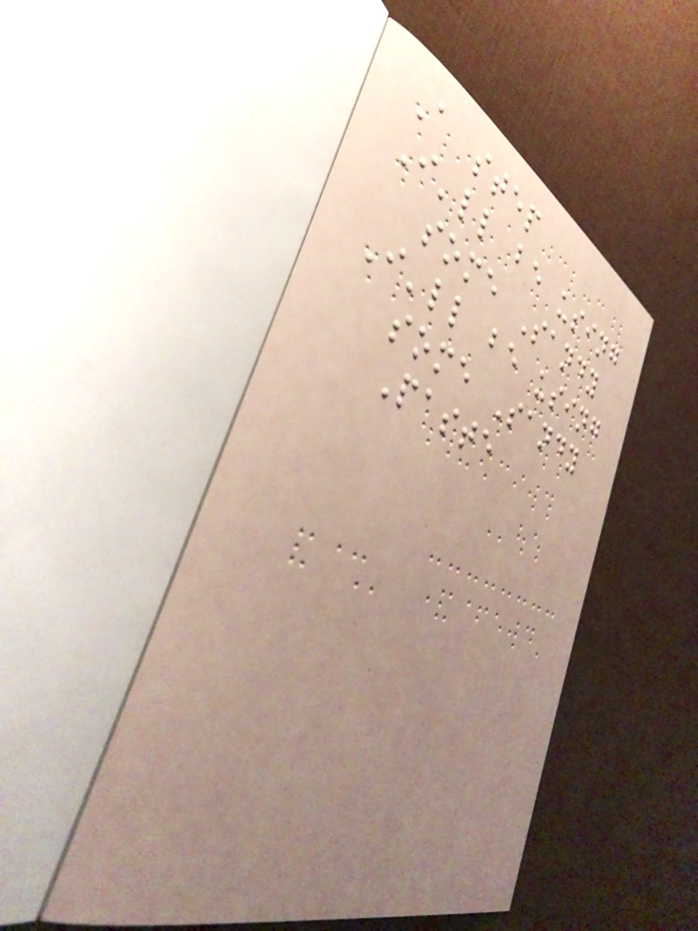A step
I'll be using
some Sandy
I'll be using
some Sandy
Paste
